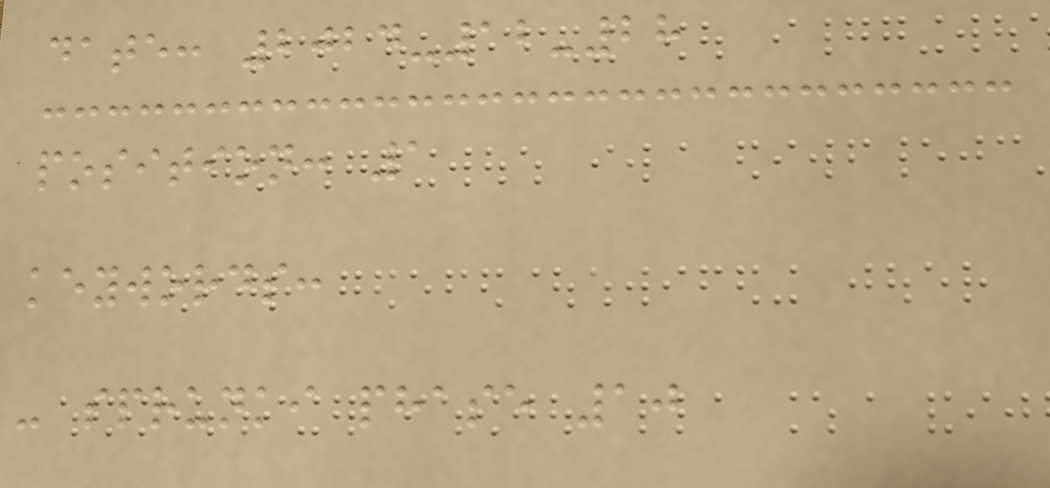date: 2024-12-28
position: 1
keywords:
- sprunki phase 10
